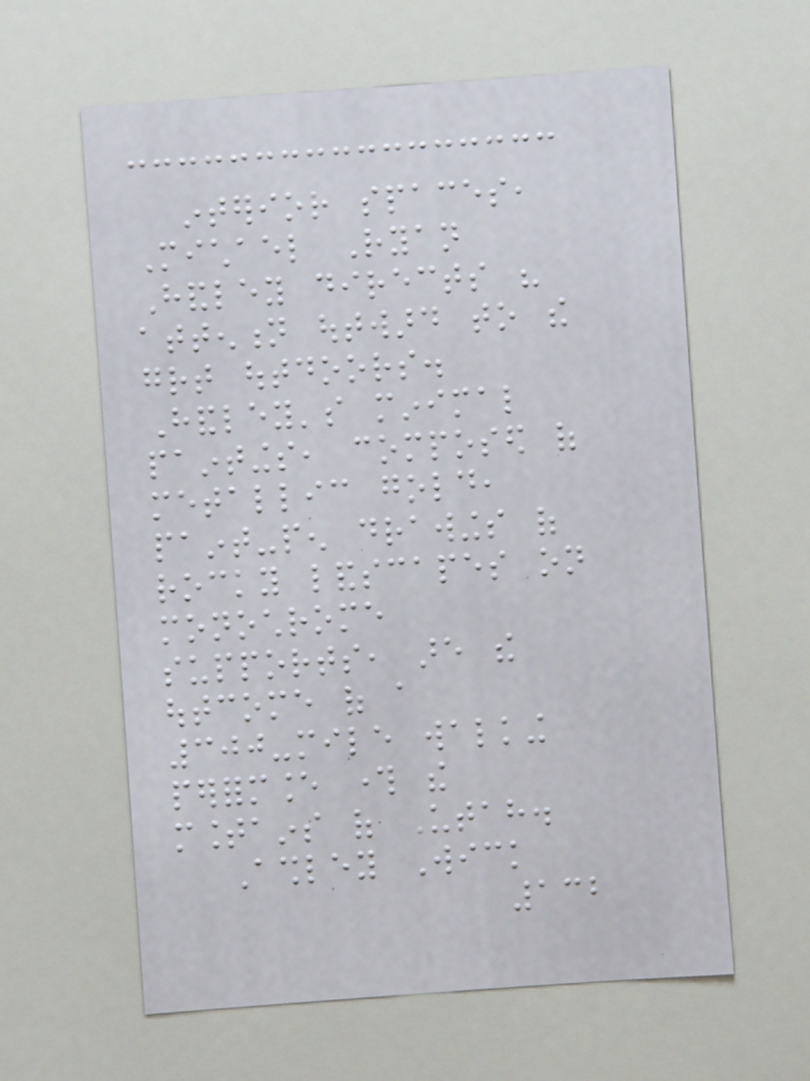interior spaces,
Michael Ryan
Handley directs his
attention outward to the
great outdoors.
Handley's minimal
paintings, composed of
metallic gold,
paint-pen drawings of
rocky landscapes on
monochrome
supports, are the
outcome of a
300-mile walking
performance through the
mountains of Utah.
Ashley Wick
132
